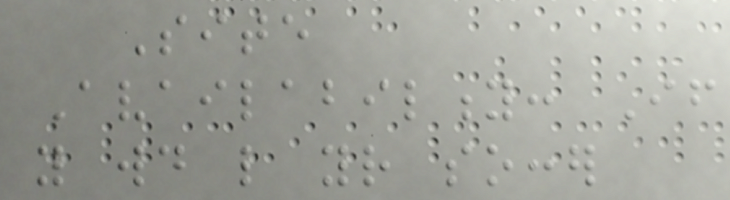Site
Availability: If
you would like your soccer
